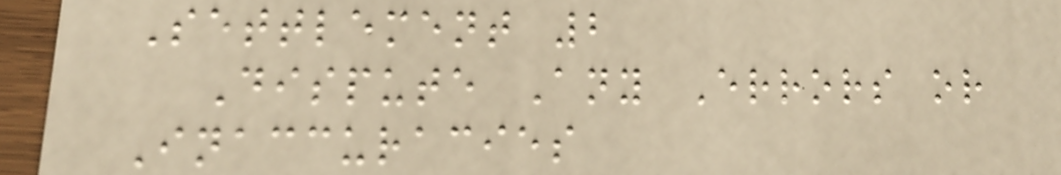Settlement 2
Dispute Any Errors or
Inaccuracies
